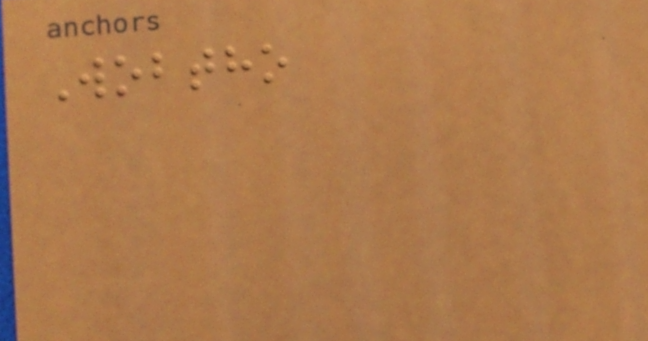Wobtho
